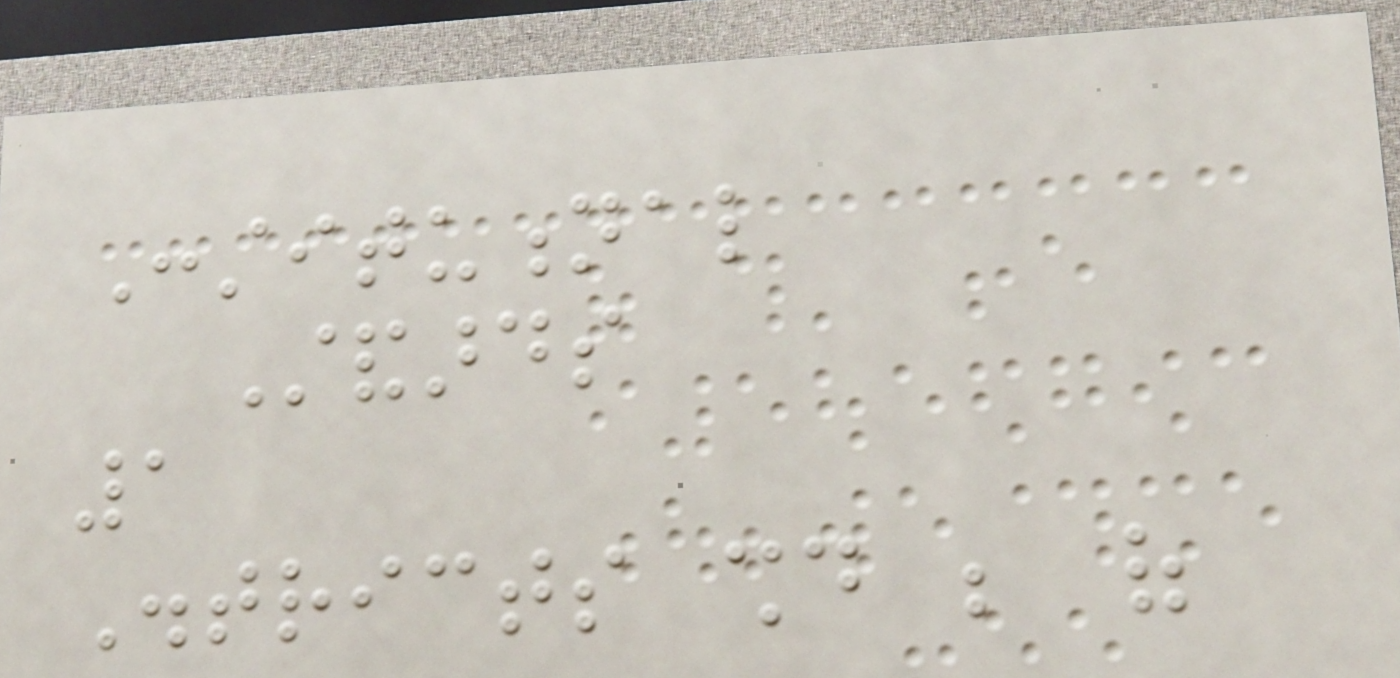Constitutional
Standards
1
Districts should be of
